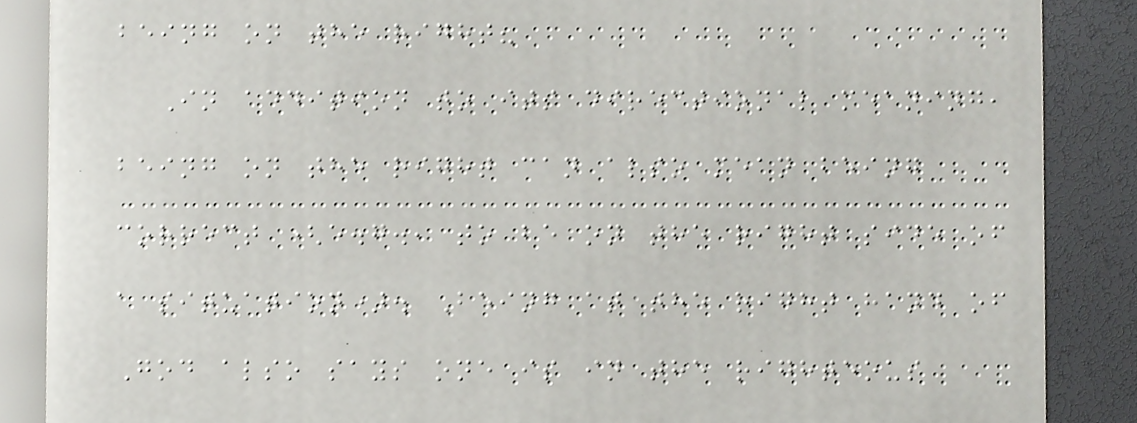being on the right?
In addition to its directional meaning,
being on the right can also mean being
correct (e.g., to be on the right side of
a situation). Being at the right hand of
God also says one is in the righteous
